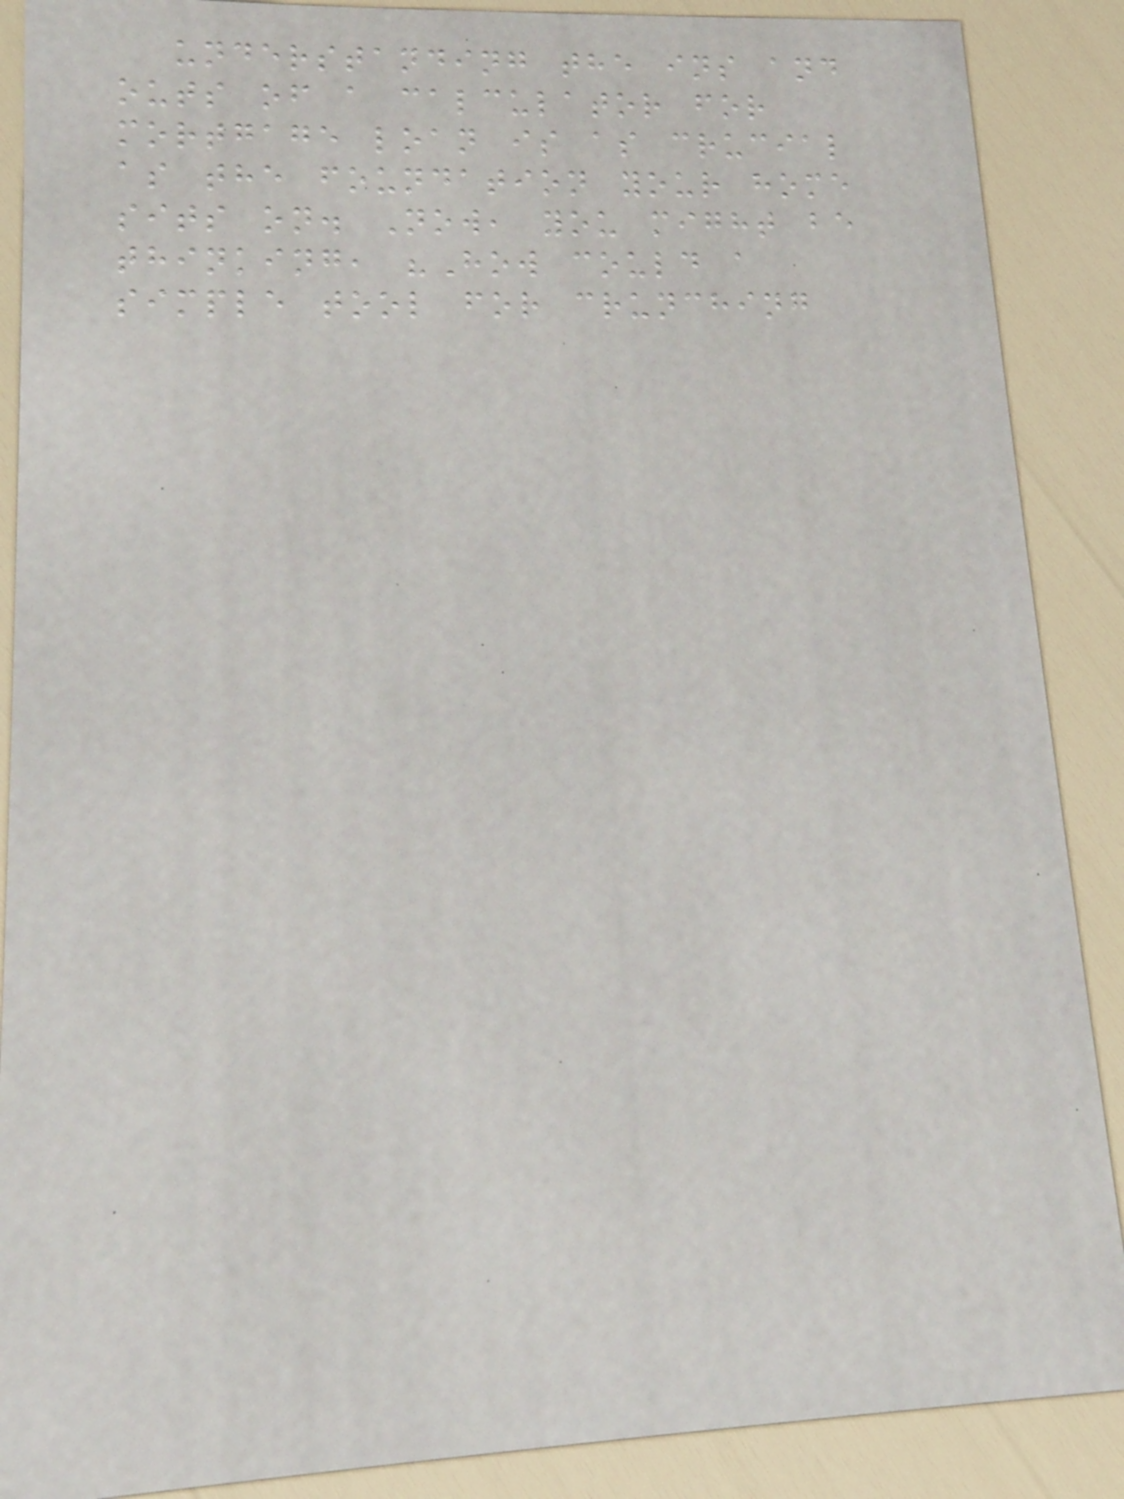understanding the ins and
outs of a calculator for
mortgage loan is as crucial
as the foundation your home
sits on. Now, you might be
thinking, "How could a
simple tool for crunching
